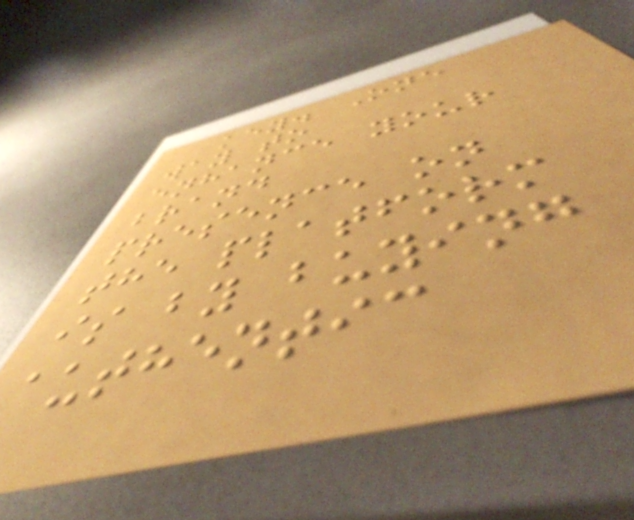key. One
way to
enhance your
brand
presence on
the platform
is by buying
authentic
